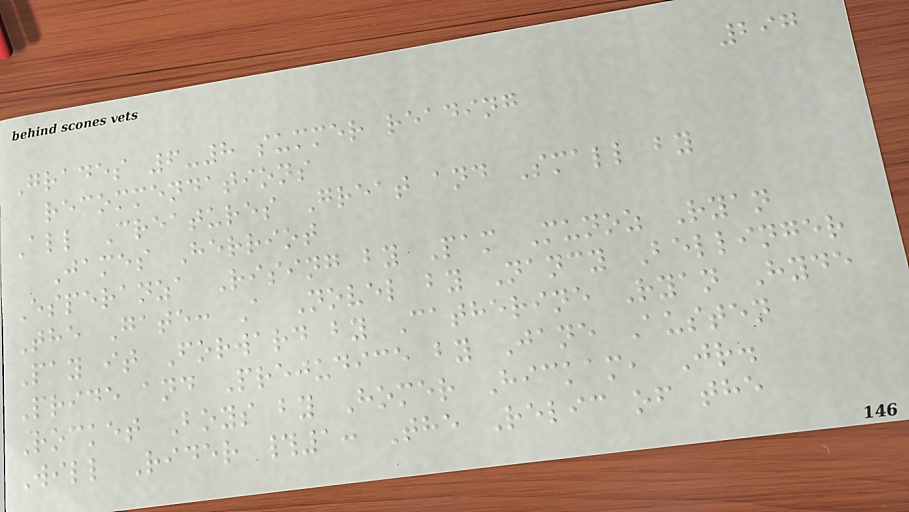297
Grades 6-8 summer reading
recommendations
All Creatures Great and Small by
James Herriot
Esperanza Rising by Pam Munoz Ryan
The Gate: A Novel by Nancy Bellinger
Pay it Forward by Catherine Ryan Hyde
Pride and Prejudice by Jane Austen
Rocket Boys by Homer Hickam, Jr.
Will Rider #1: The Relic of the
